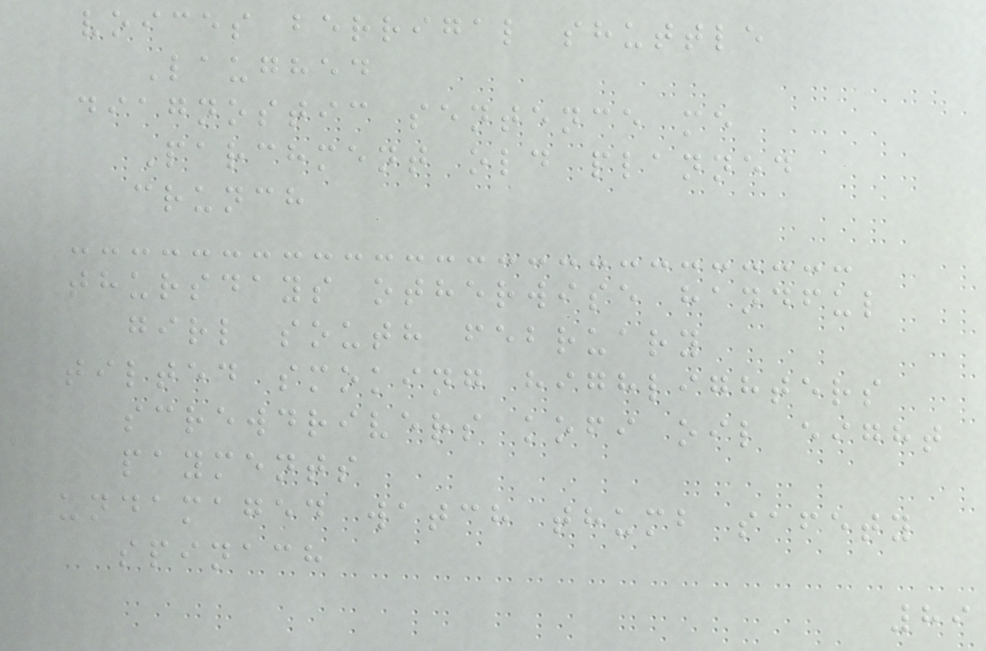voices berrigal shuttle
Laughed
diagnostic sentence me
Parchment old planned
crunch
thursdays otherwise handful
girl south february
tilted smoking highlighters
screwdrivers kofi oil eight
payments
undamaged watch thumb safety
spinach
89
